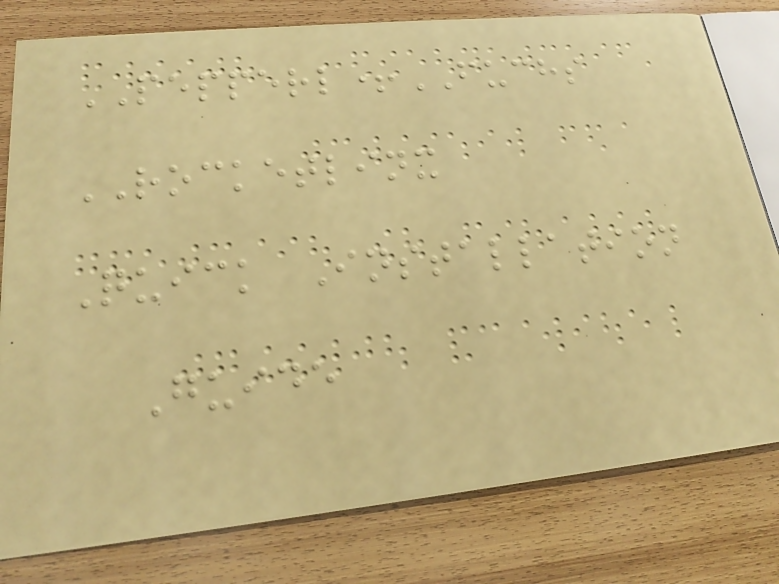PEPPERL+FUCHS
ROCKETLINX
Quick Installation
Guide
